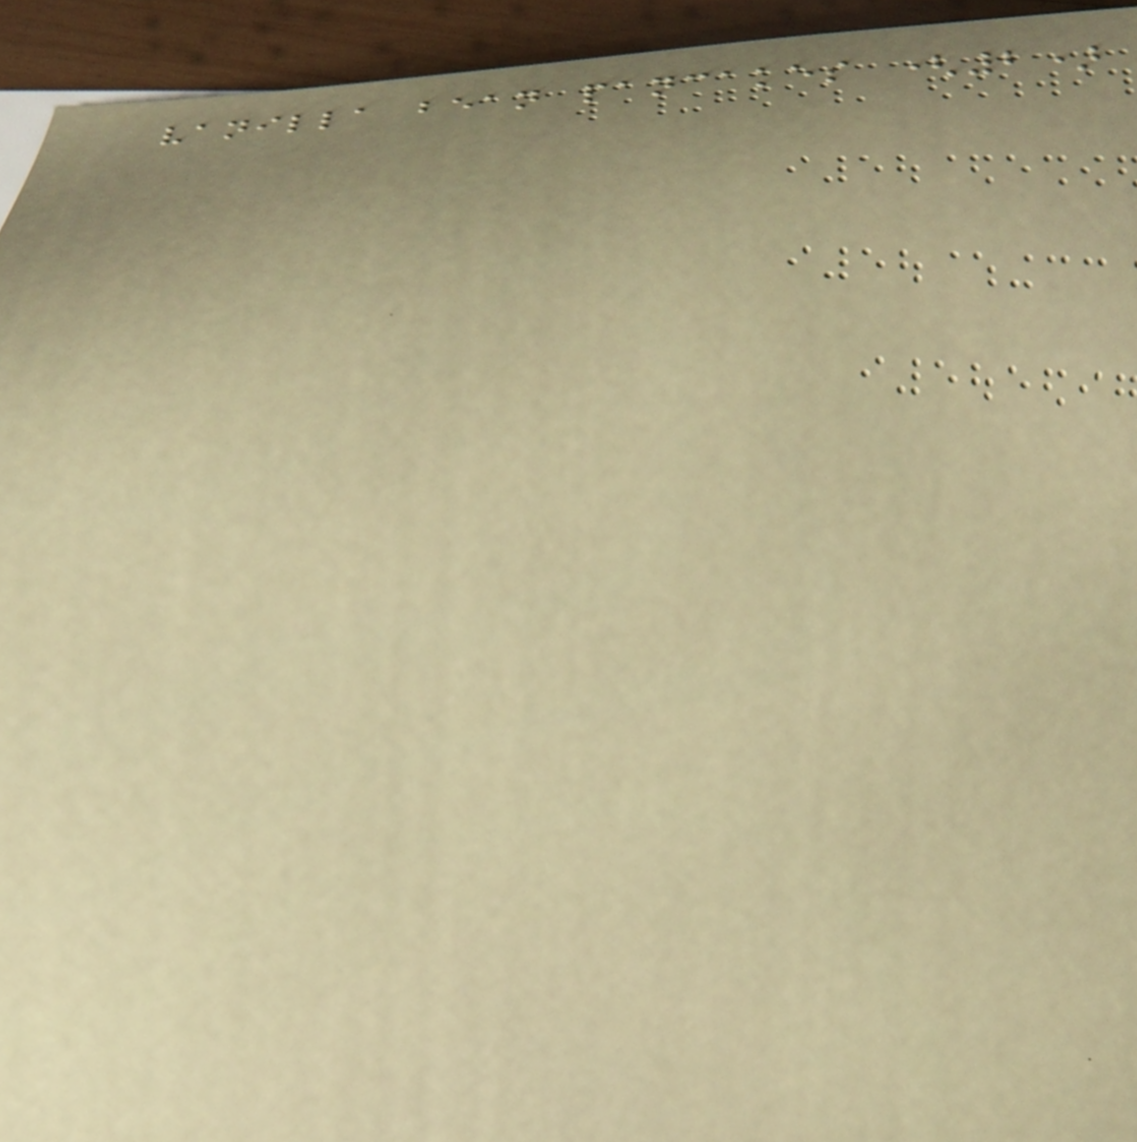vanilla bean pancakes (2)
